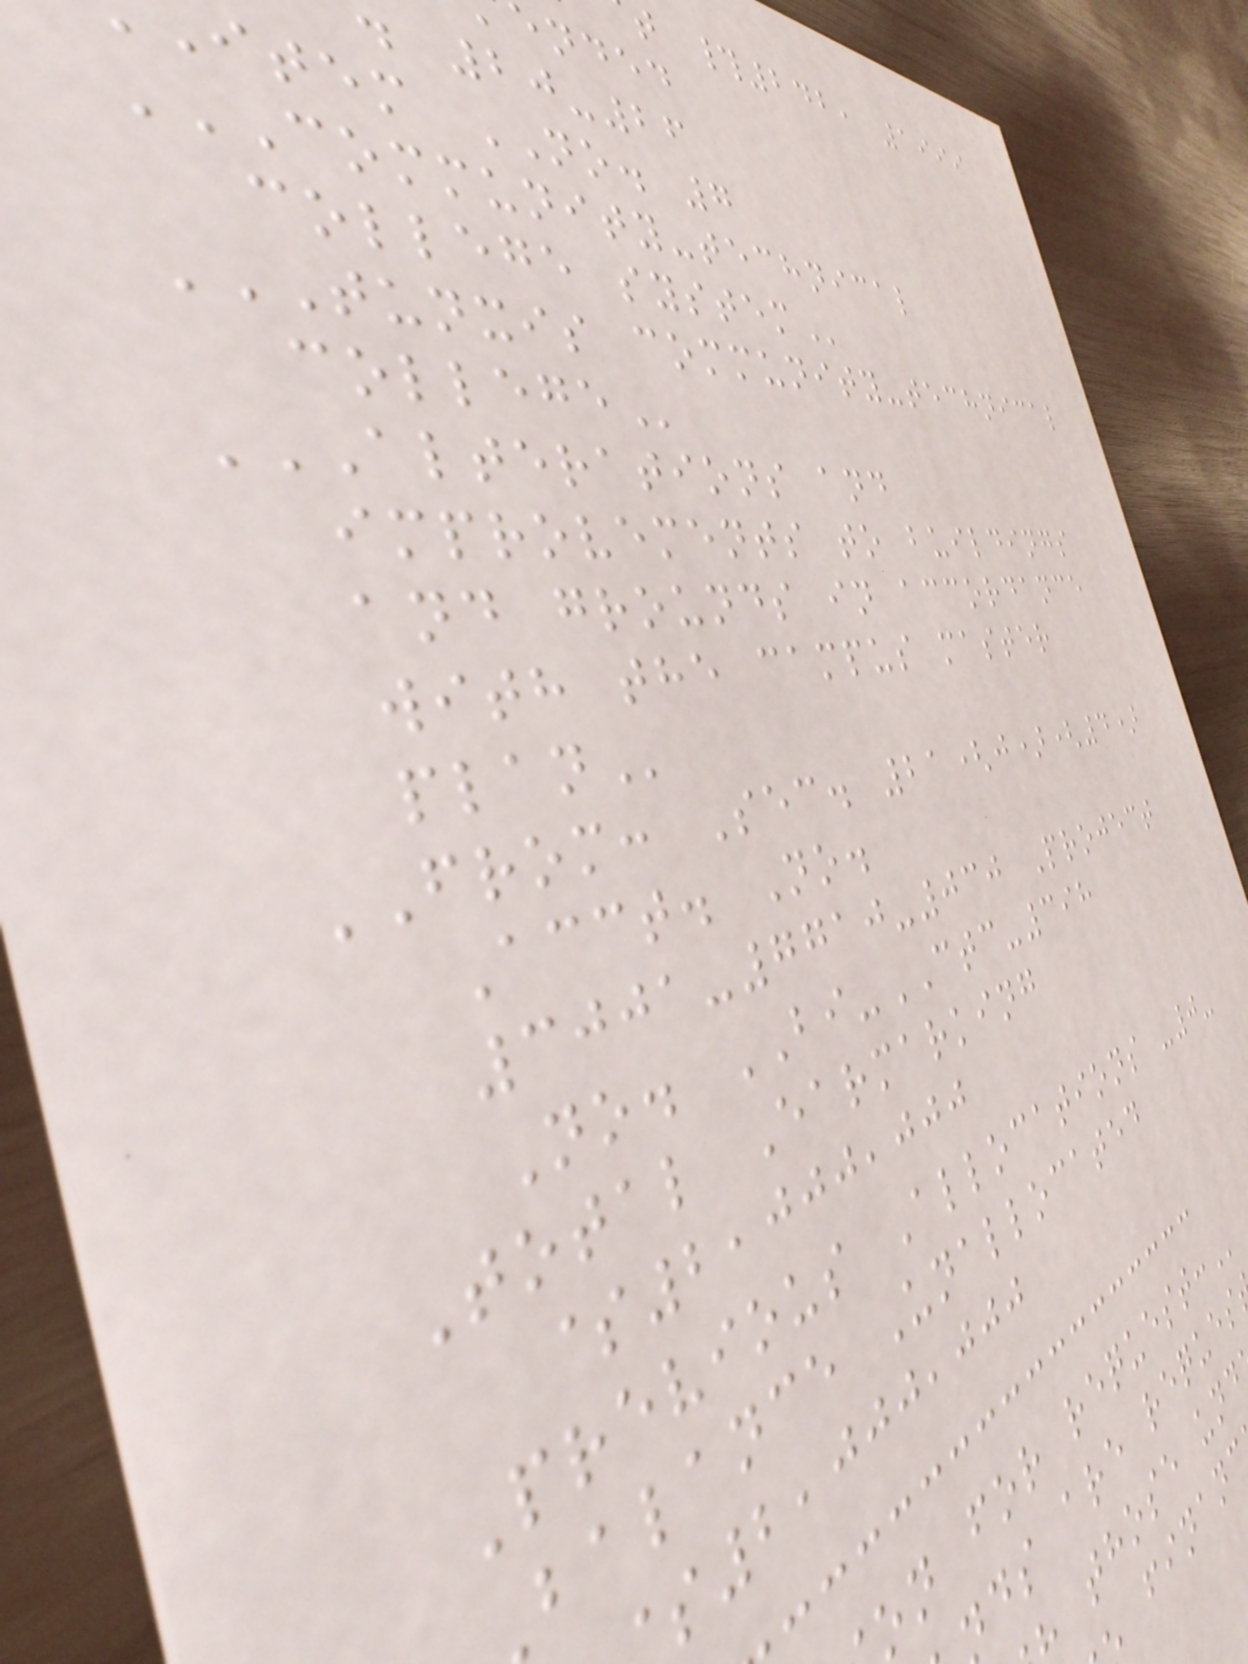t #242, 1999
ended
20-26
item NO. 7
COMMUNITY-TECHNICAL
college
TUNXIS COMMUNITY-TECHNICAL
ALTERATIONS AND
improvements to buildings
and grounds in accordance
with the campus master
FROM: Sec. 21(j)(4)
Acct. No.
3001-7710-030 Project
No. BI-CTC-398
Total Earmarking
$2,000,000
Previous Allocations -0-
balance Unallocated
2,000,000
on for
ds are reques
those und
financ
